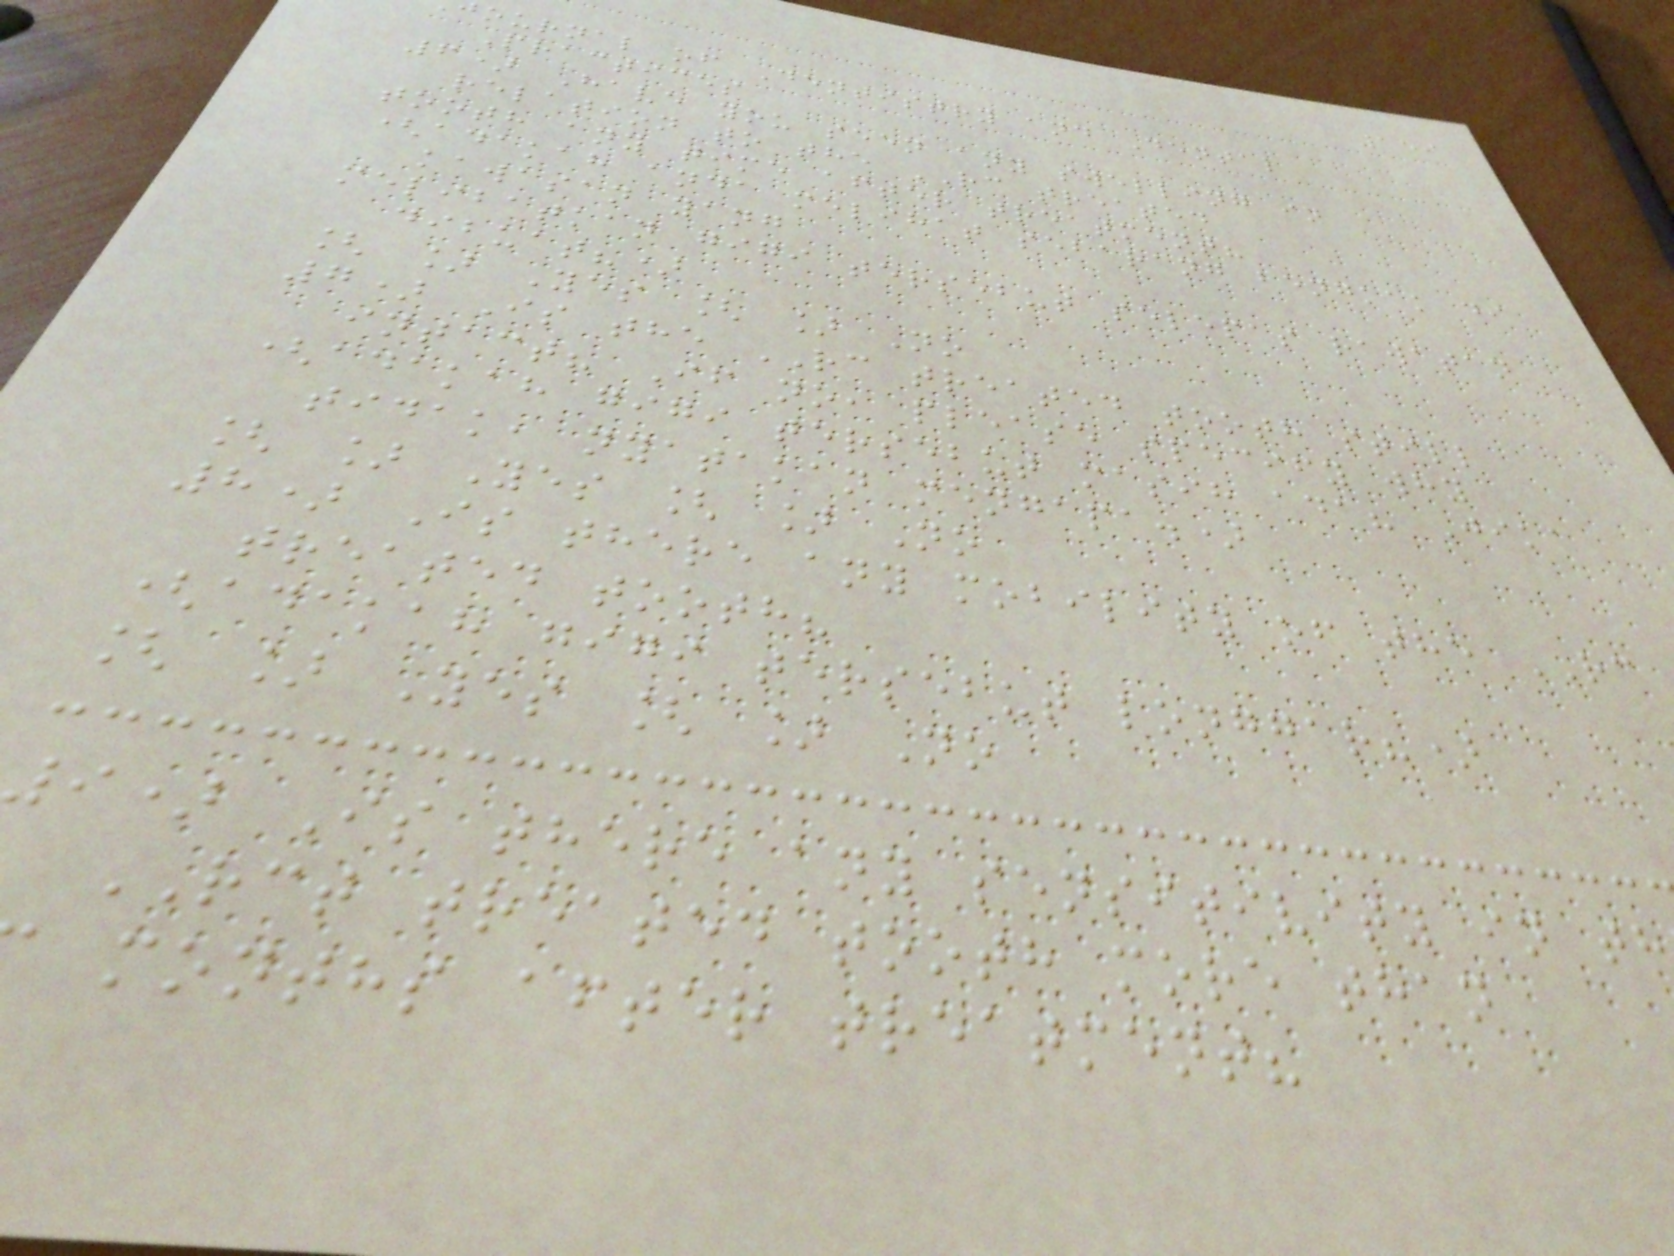159
ournal of Dentistry and Dental
Practices
6) Have you seen any swelling in
relation to the RC treated
tooth any time after treatment?
(adakah anda melihat sebarang bengkak di
kawasan yang
melibatkan gigi tersebut selepas rawatan
dibuat?)
[ ] Yes [ ] No
7) Is the RC treated tooth still
intact? If no, please specify why
(adakah gigi tersebut masih ada? Jika
tidak, nyatakan mengapa.)
[ ] Yes [ ] No
8) Is there any mobility of the RC
treated tooth?
(adakah gigi tersebut longgar?)
[ ] Yes [ ] No
9) Is there any sensitivity in th
RCT treated tooth more than
months after treatment?
